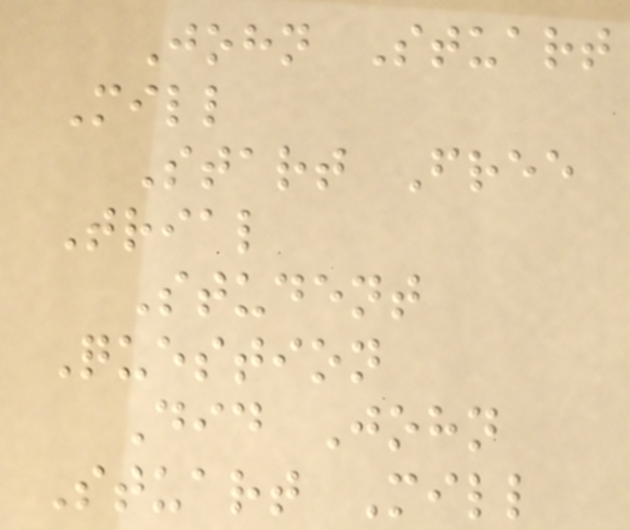John Stuart
Mill
Start Free
Trial
Student
Question
Did John
Stuart Mill
